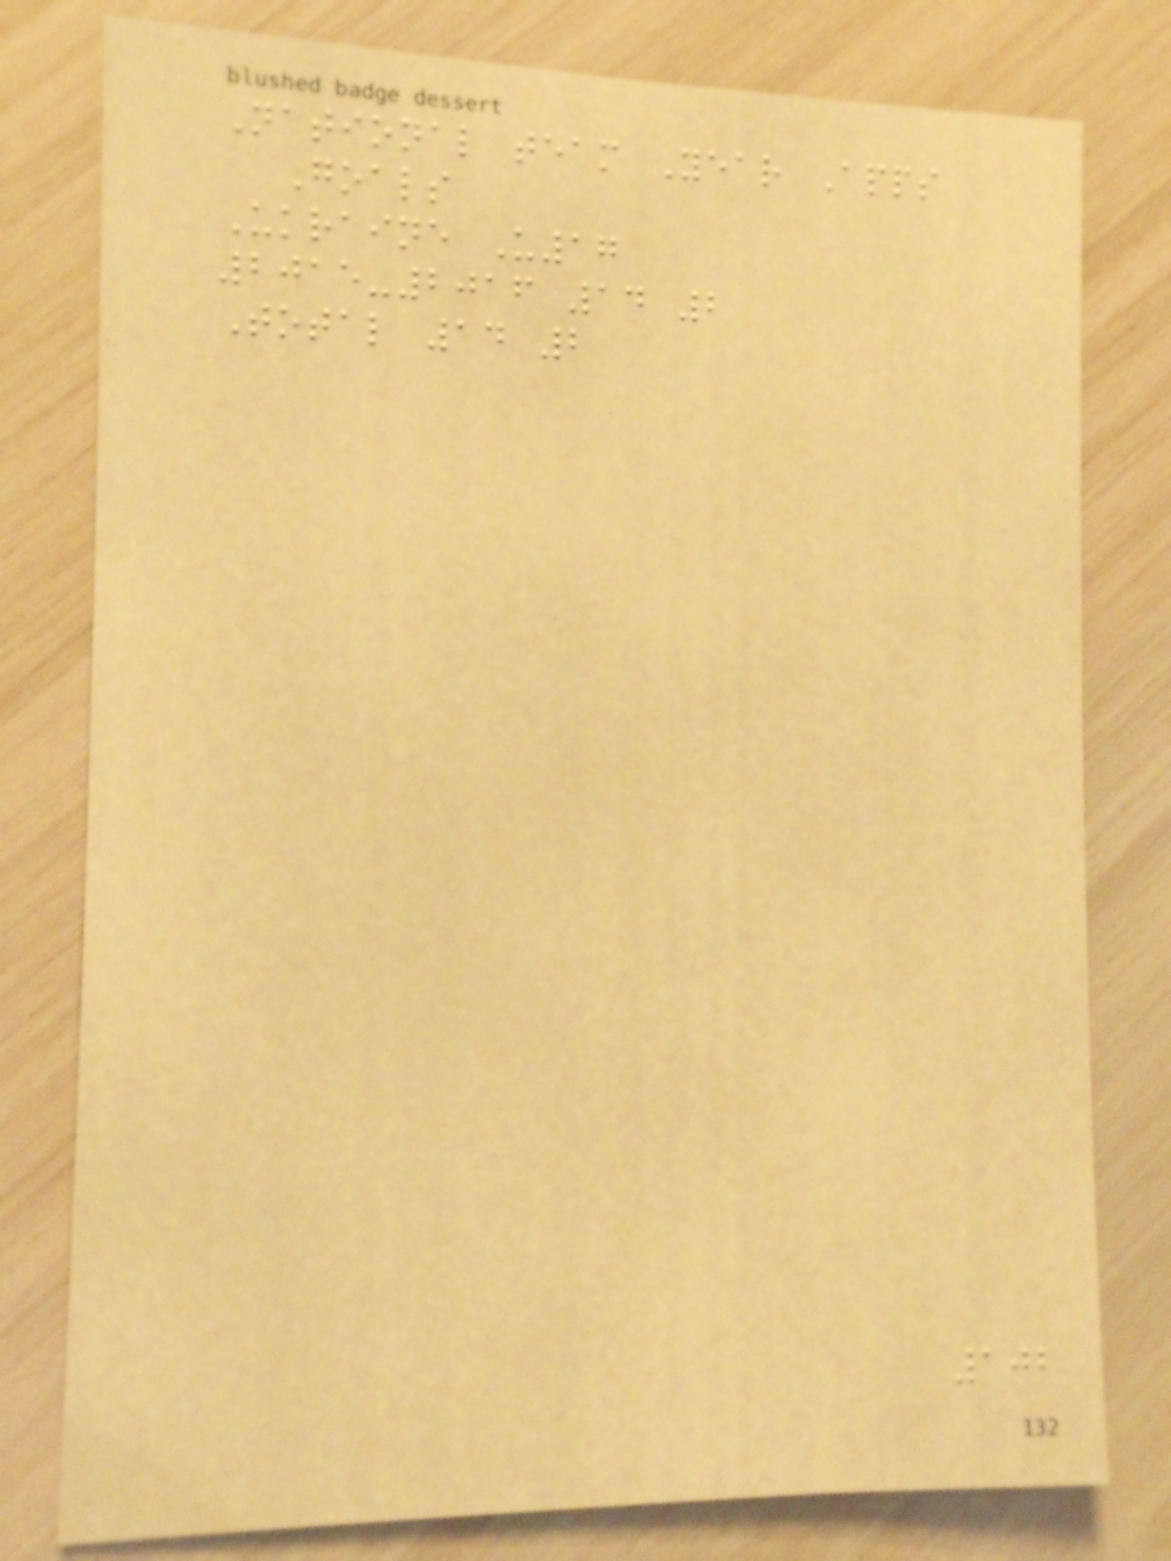National team Year Apps
Goals
Ukraine U17
2015-2016 14 2
Total 14 2
102
